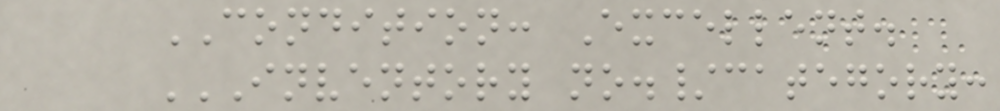CONDITION: Excellent.
INVENTORY NO./CATEGORY:
